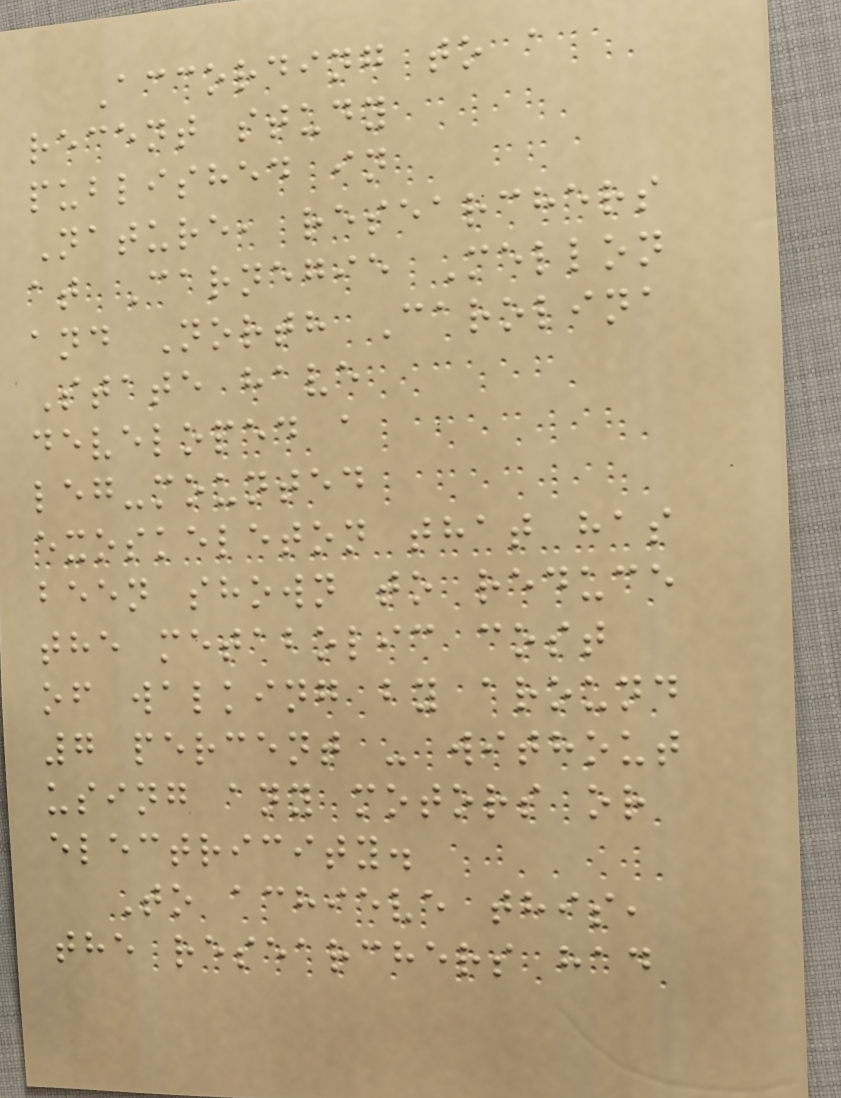According to a
recent study
published in
Nature, researchers
at Carnegie Mellon
and North Carolina
State have
developed a
leg-mounted
exoskeleton that has
been shown to reduce
the metabolic cost
of walking by around
7 percent - without
using any motors or
electricity.
To achieve this,
the researchers had
